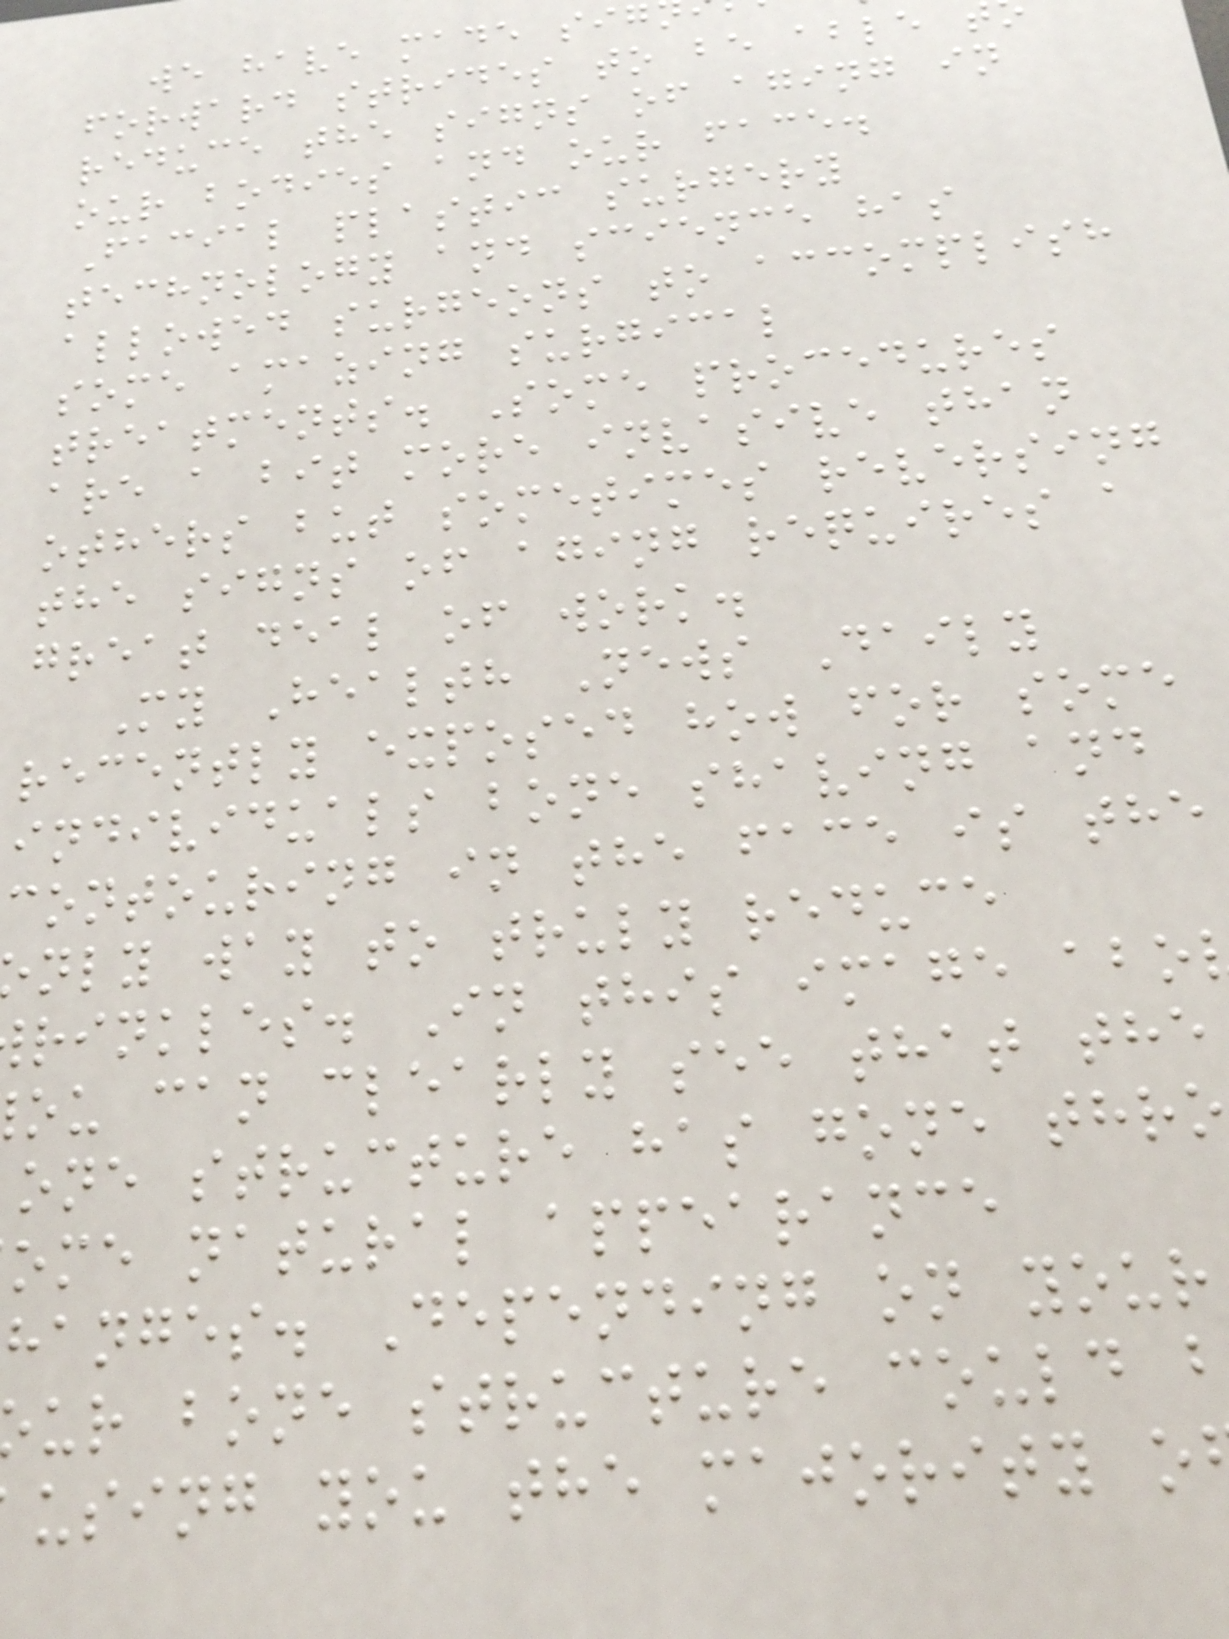we have made sig
forward strides to be able
reduce the signs of aging in
our bodies and our face.
Facial plastic surgery
technology and science has
allowed surgeons to accomplish
some amazing surgical
treatments. Some procedures
are a bit more invasive than
others but sometimes reversing
the signs of aging requires a
great deal of work.
My Health News Daily
recently exposed how for some
individuals bone shaving and
contouring in the face is the
nly way to truly reduce
rinkles. In this image abo
ou can clearly see that the
one structure has gone thro
ome natural appearance
hanges. Depending on your
ur bone structure could
using you the majority o
